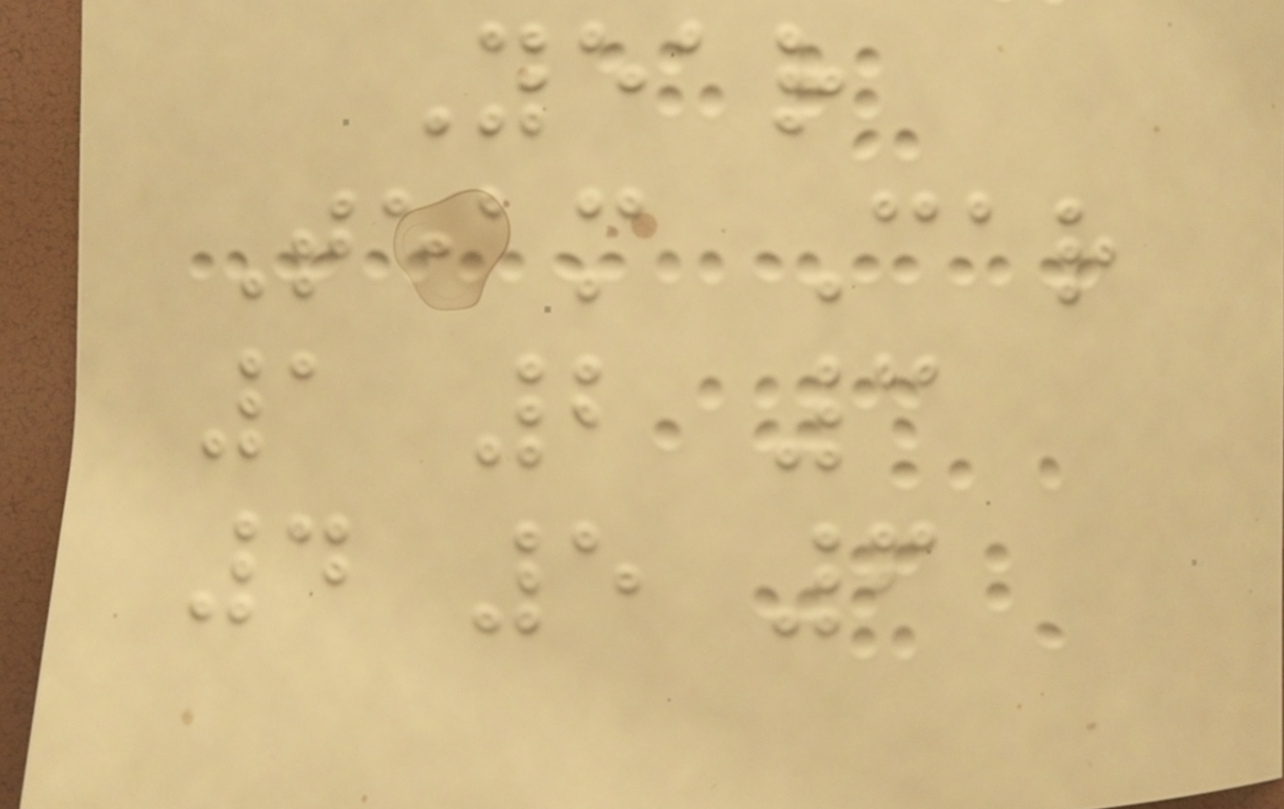Year
Team Car
1 2 3
4 5 6
